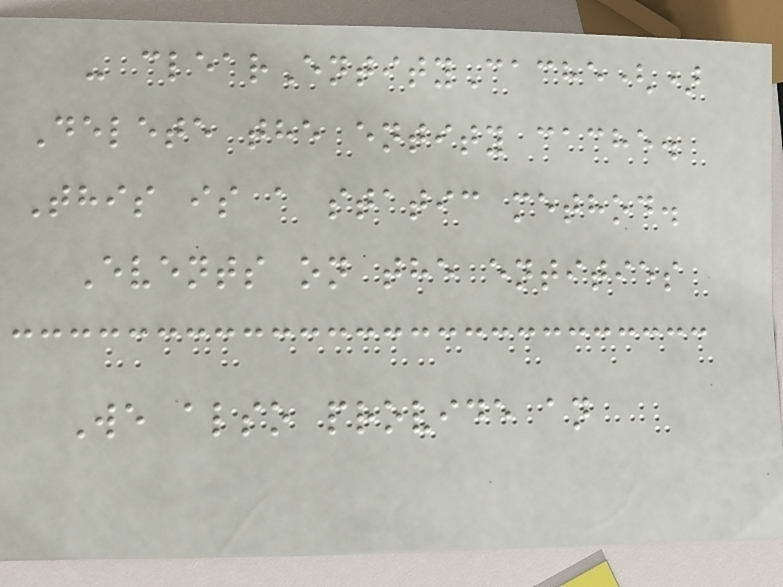- clearEntityCache()
Delete the entity cache.
This is a static method.
Events on the entities
We also provide an
